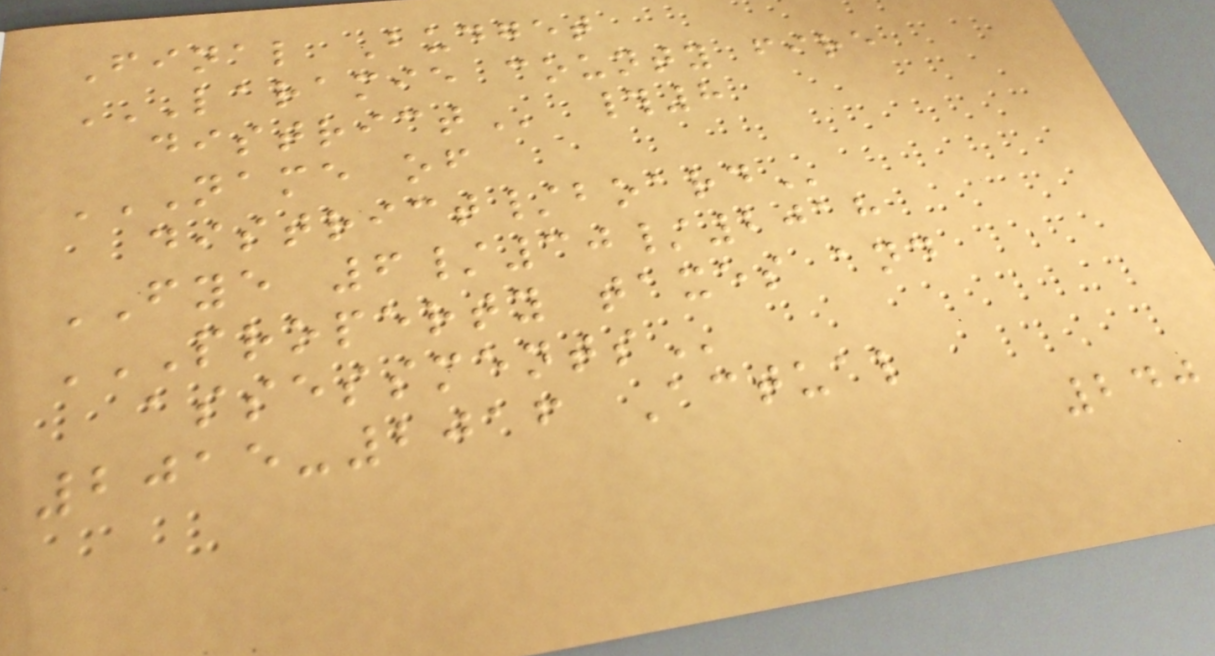Final Budget
LARAMIE COUNTY FIRE
DISTRICT #8
NAME OF
DISTRICT/BOARD
FYE 6/30/2018
PROPERTY TAXES AND
ASSESSMENTS
2015-2016 Actual
240
